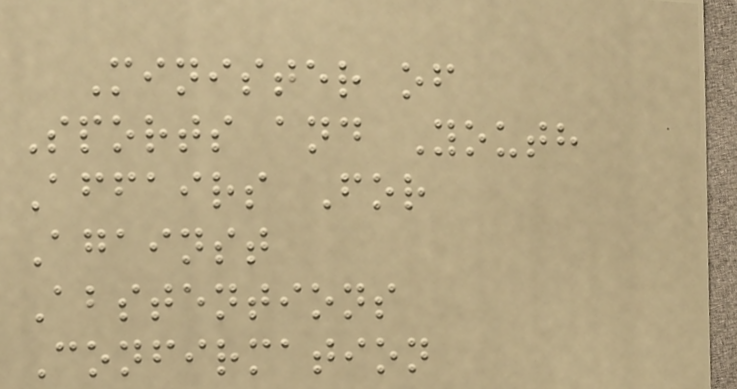Minister of
Sports and Youth
Affairs For
Against
Abstentions
Confirmation
